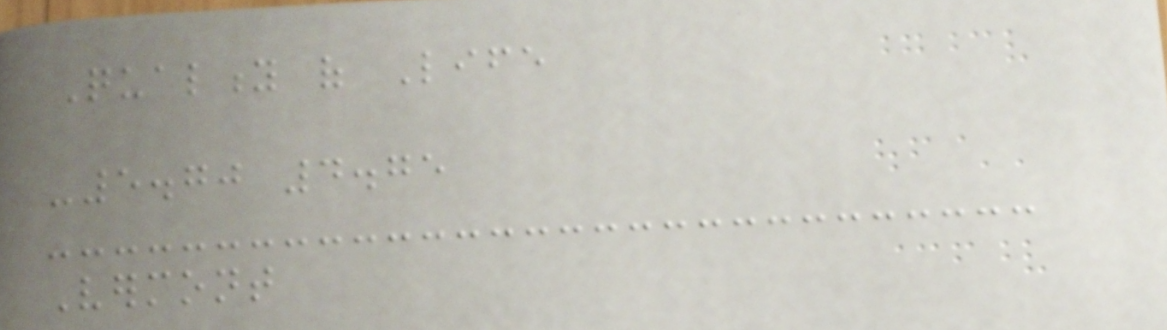Quality of Life
-5.70 4.75
Vermont
